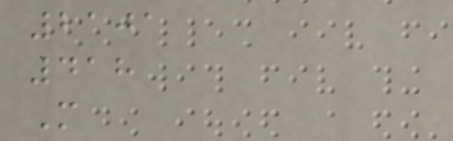2101
418
M
